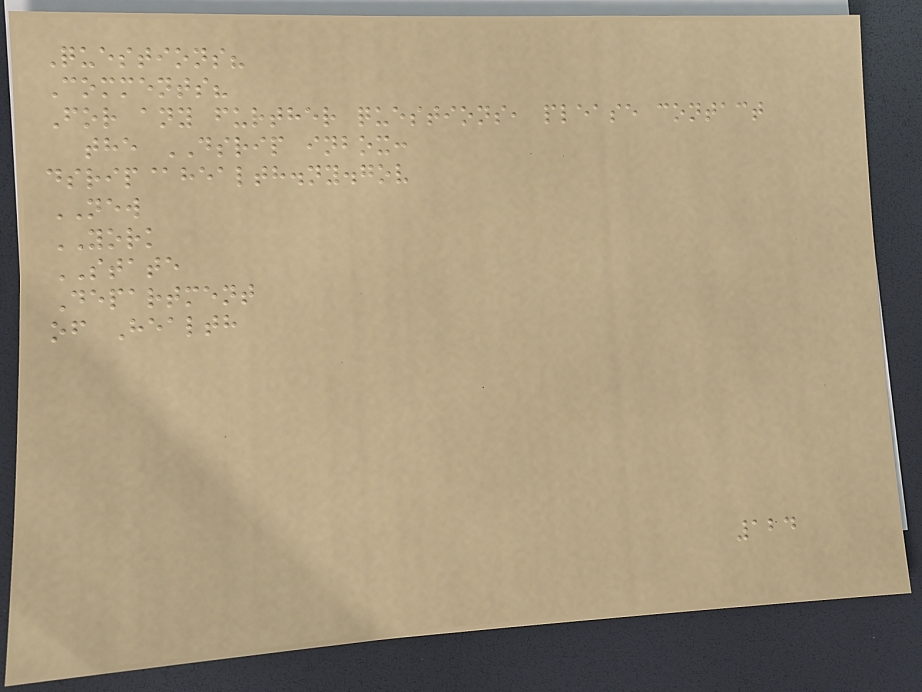Questions?
Comments?
For any further questions, please contact
the DSRIP inbox:
dsrip@health.ny.gov
NEW
YORK
STATE
Department
of Health
124
